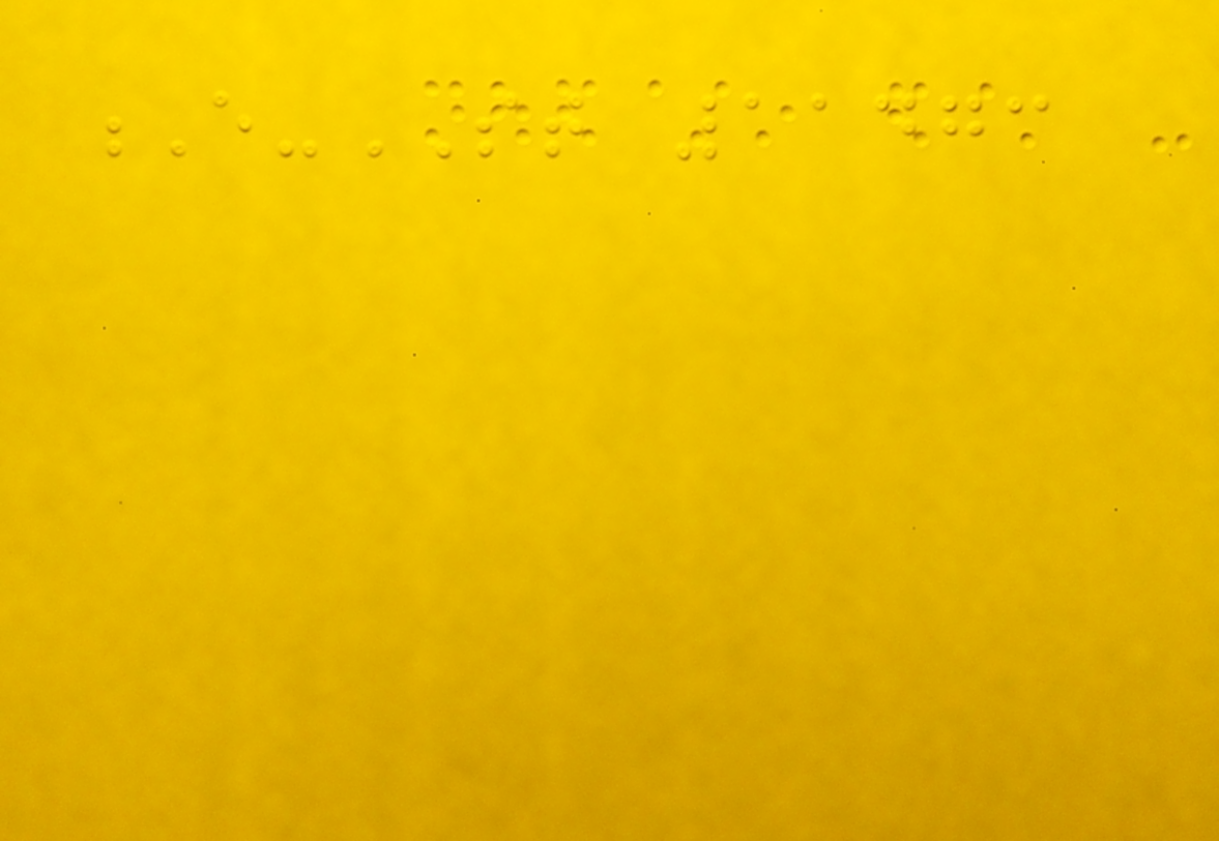E-ST 11473
